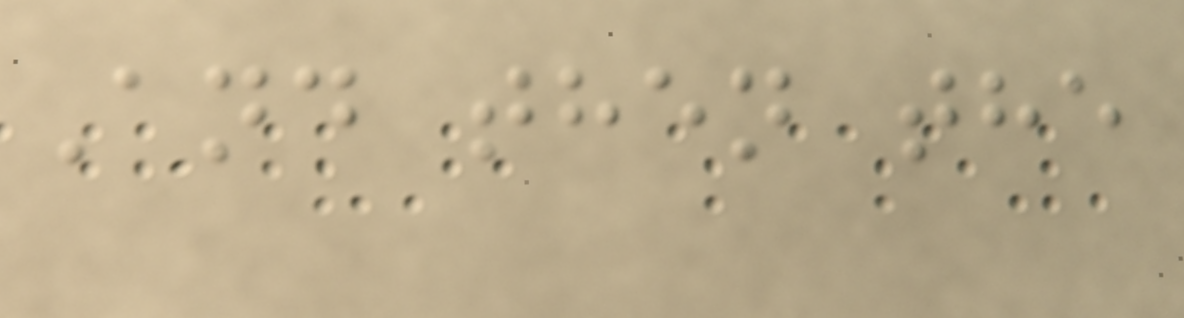And then the
